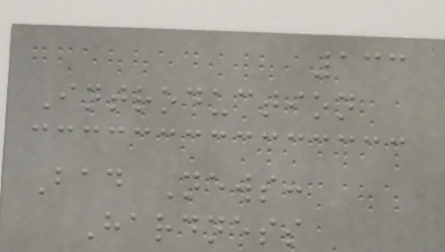133
Introduction
Bad News:
Hardness
